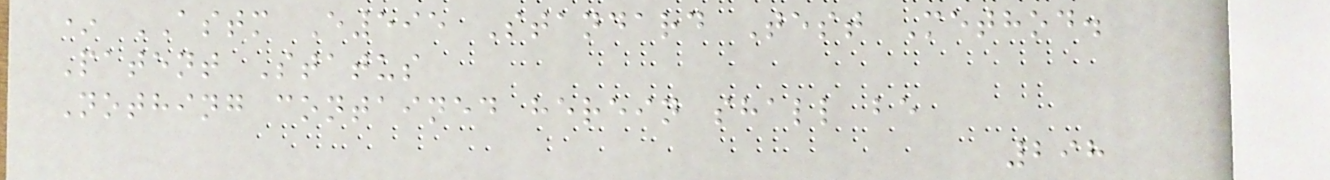* ASTM E595 Standard Test Method.
Patent Status
Nothing contained herein shall be
298
